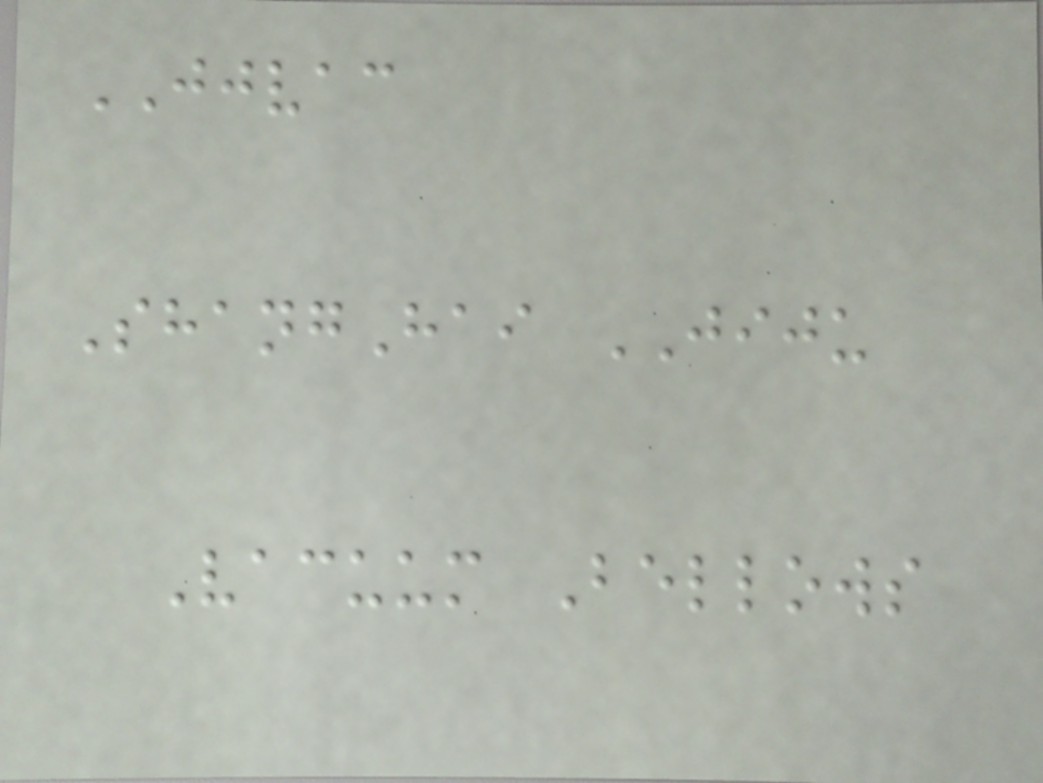JJVAC
ShangHai JIJU
Vacuum Bellows
